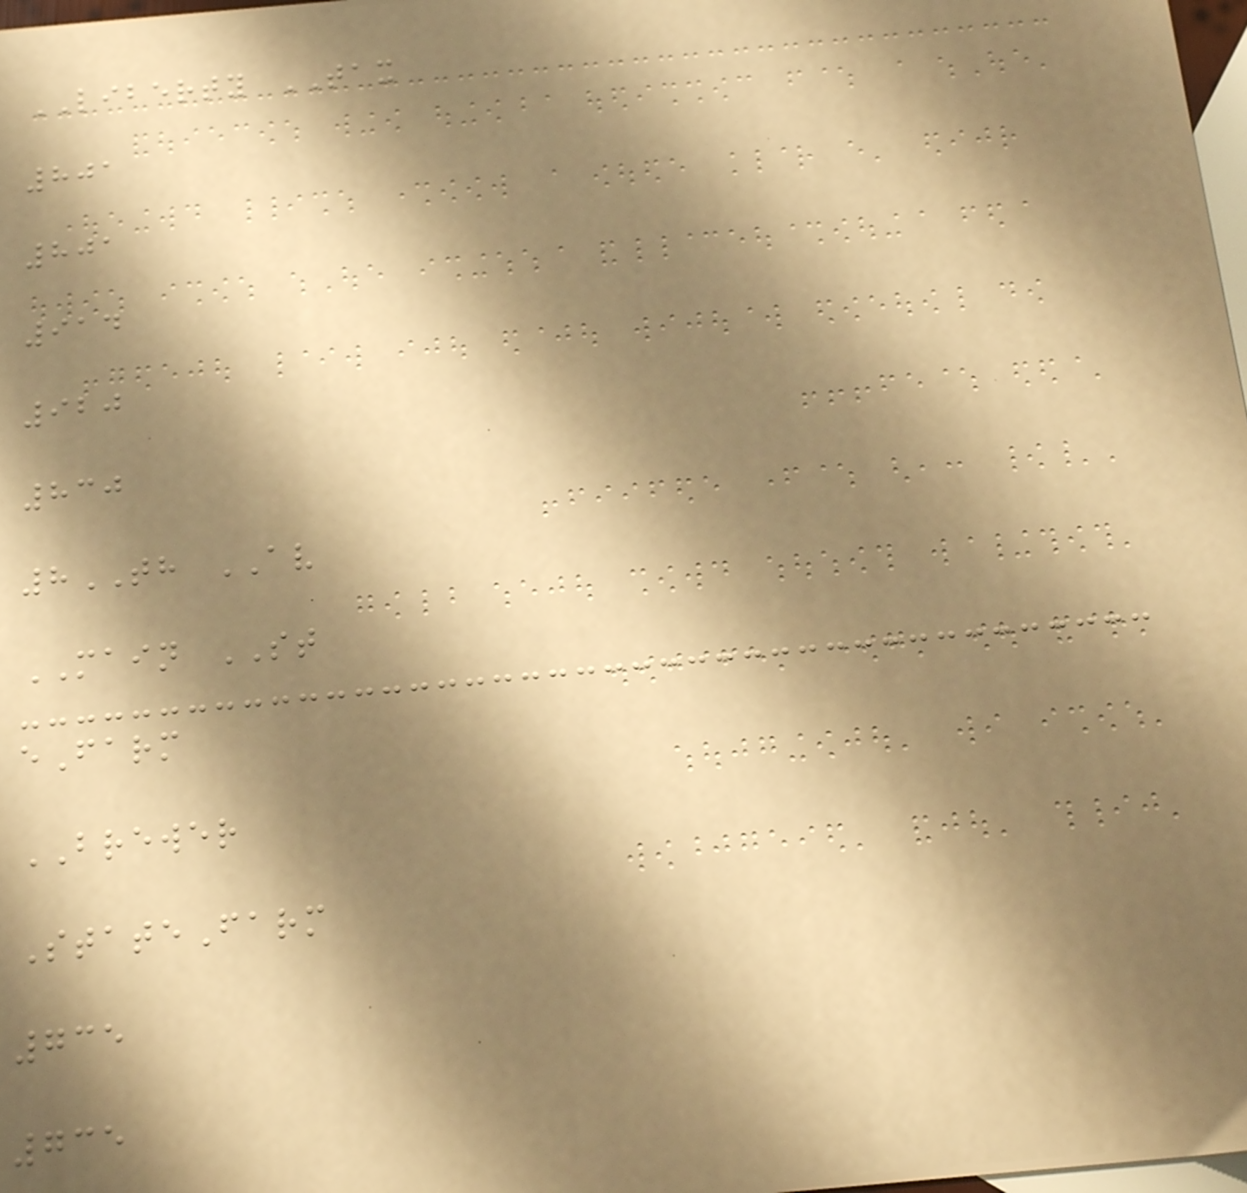LIBERTY TAX
801
801
914
920
830
8TH AV
MAIN ST
eFarm
BREWER
StateFarm
735
735
